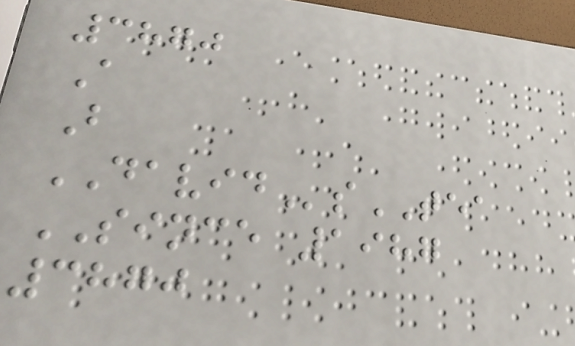3870
A
B
DAVIDsTEA
SINCE 1987
3870
